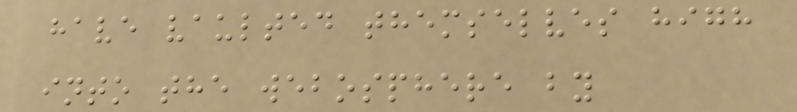have vaulted themselves high
into the webosphere by
